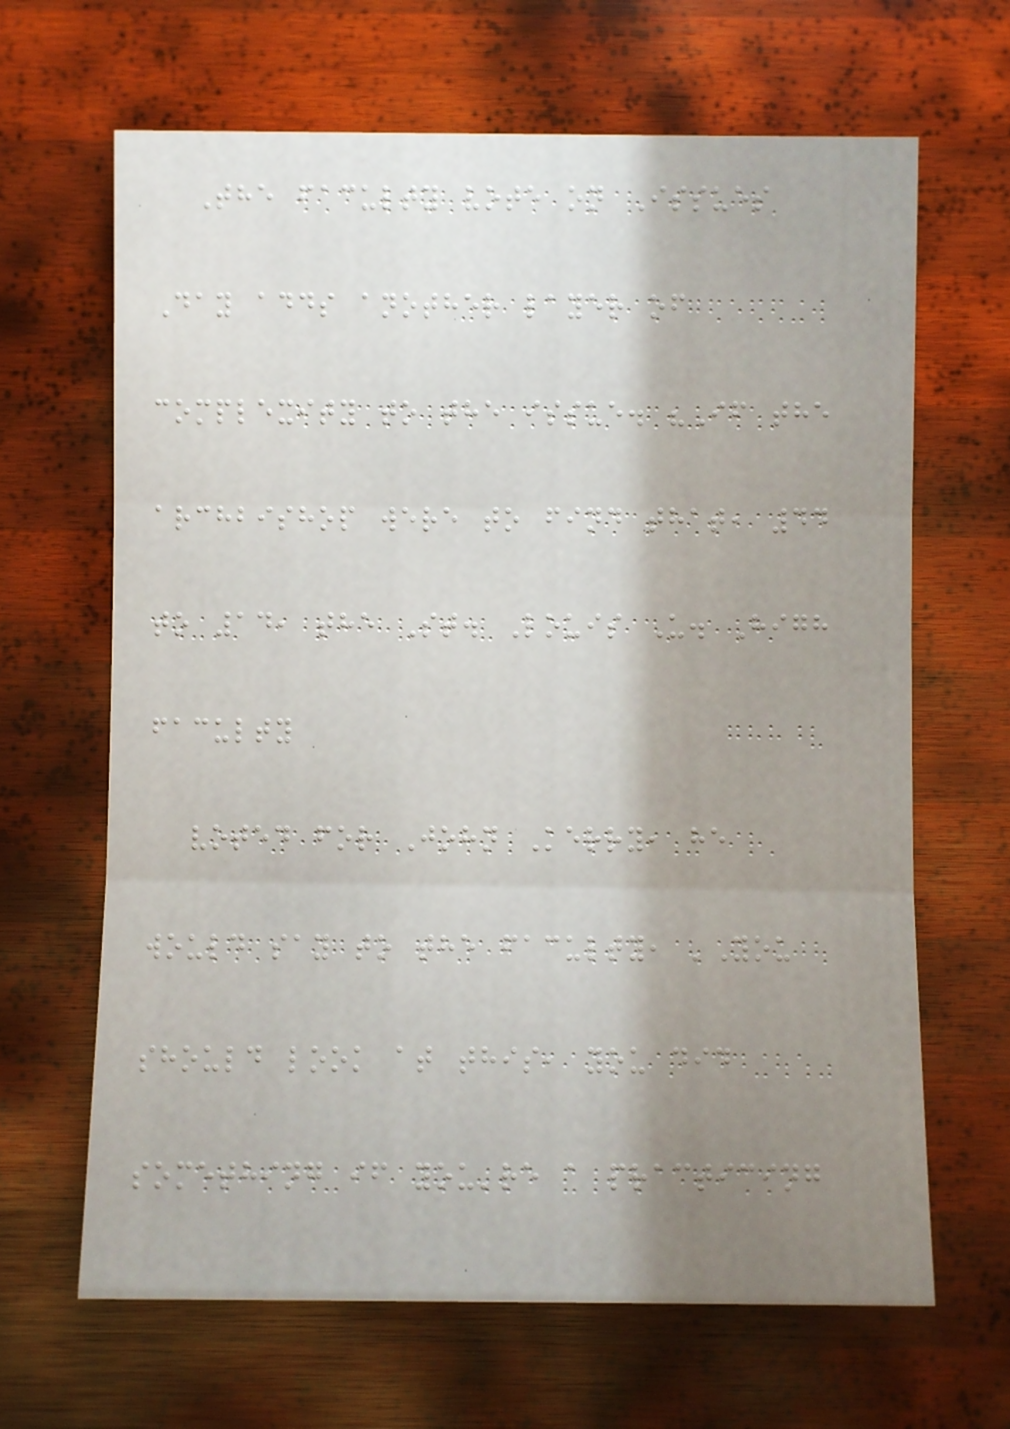The faculty vote on Issues
Day adds another layer of
complexity to the issue. "If the
archbishop were to find that, 44
to 14, the St. Louis U. High
faculty
voted for John Kerry, he
would say to the faculty, 'You
should look at this, you did
something if you're a practicing
